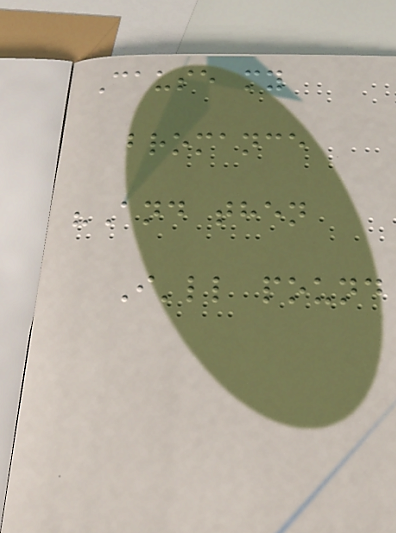Cause my
bromance
"And then
I'll pound
